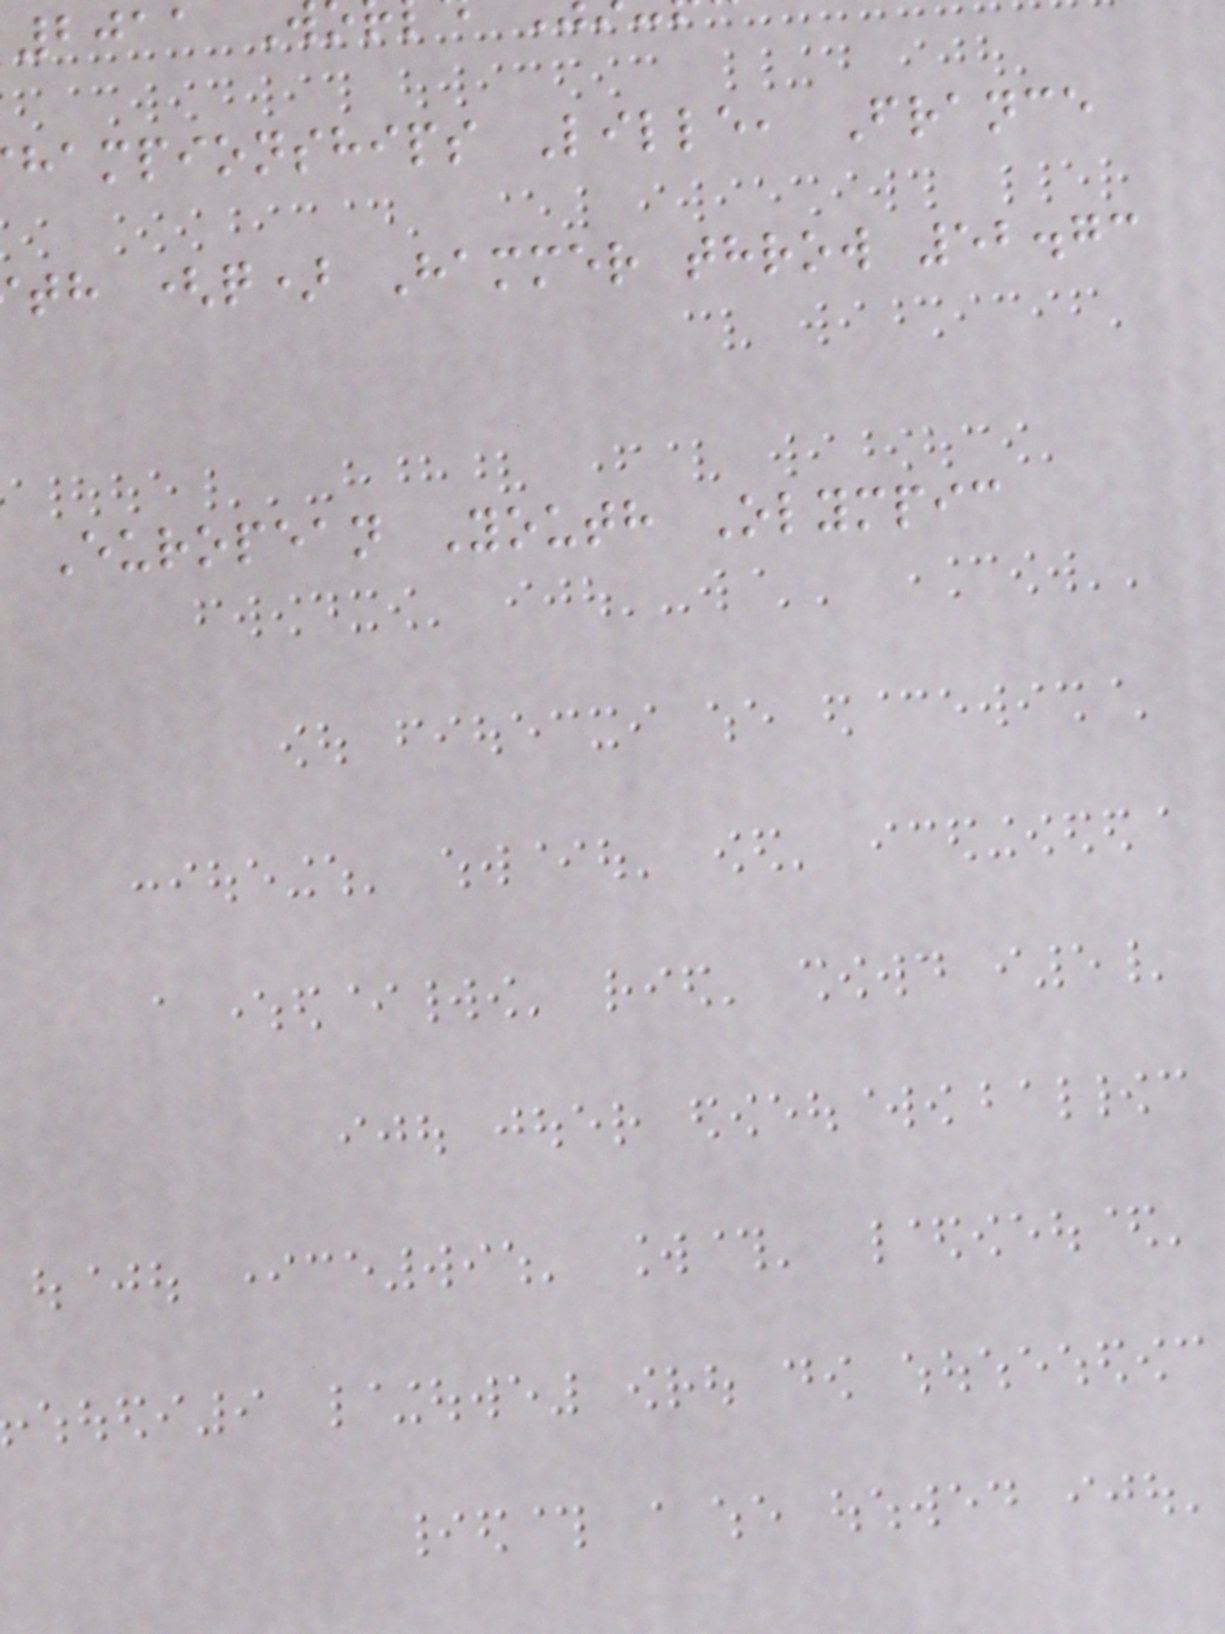2011
hampionships Lille, France
th (q) Hammer throw 52.73
European Youth Olympic
